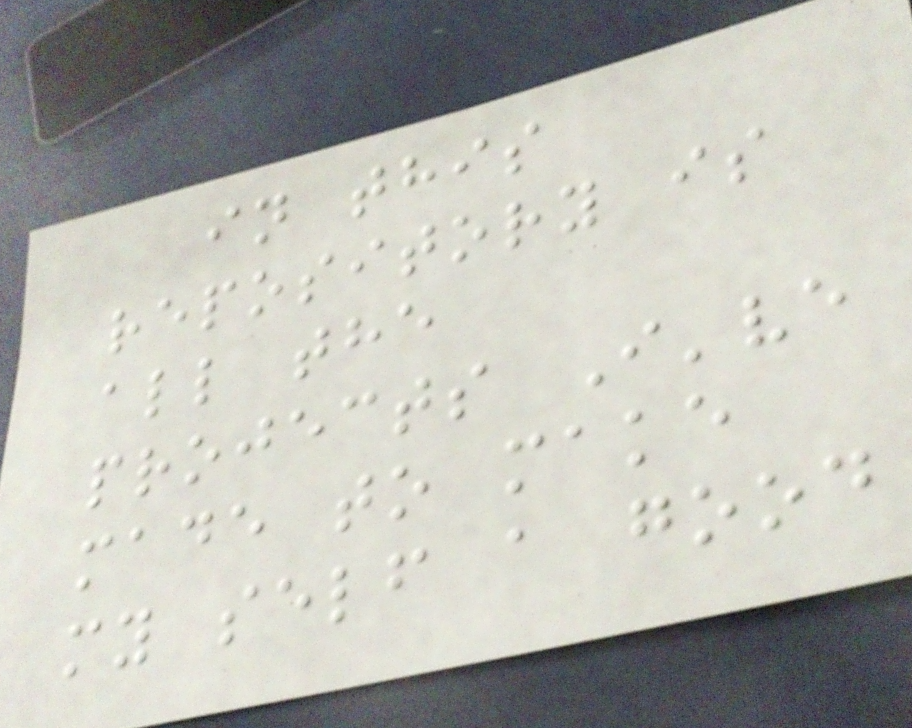in this
repository is
all the
projects I've
made to make
my self a good
